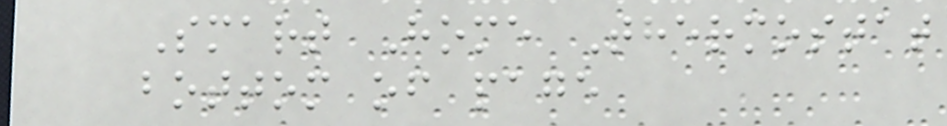Smart Home Thermostat
bottom of page
